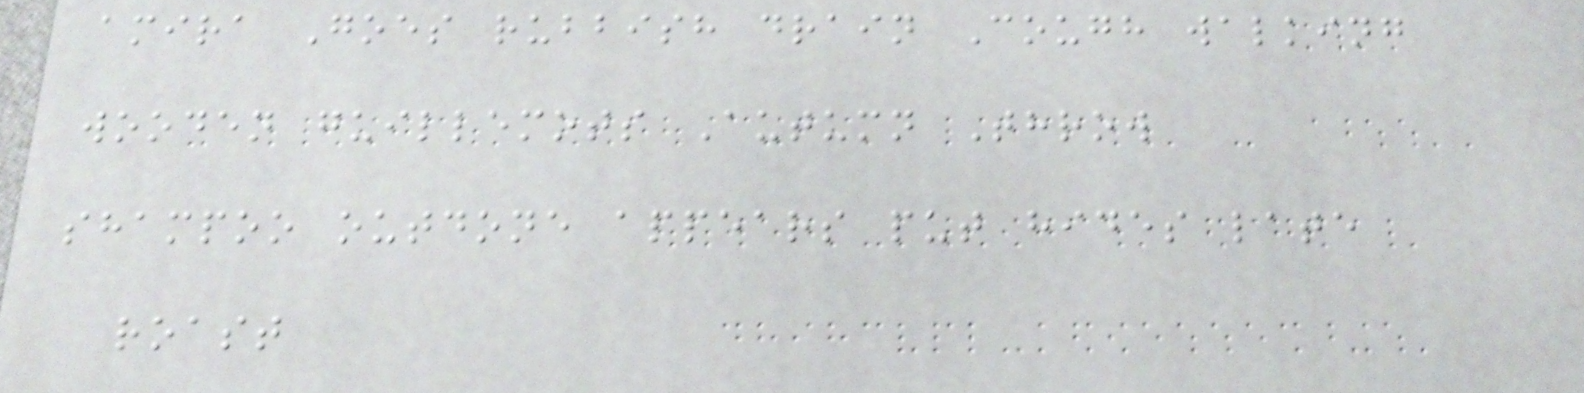amira Goes rubbish drain Cough walking
wooden guillemots Autumn Throw
shampoo outdone appears put hides late
roast
